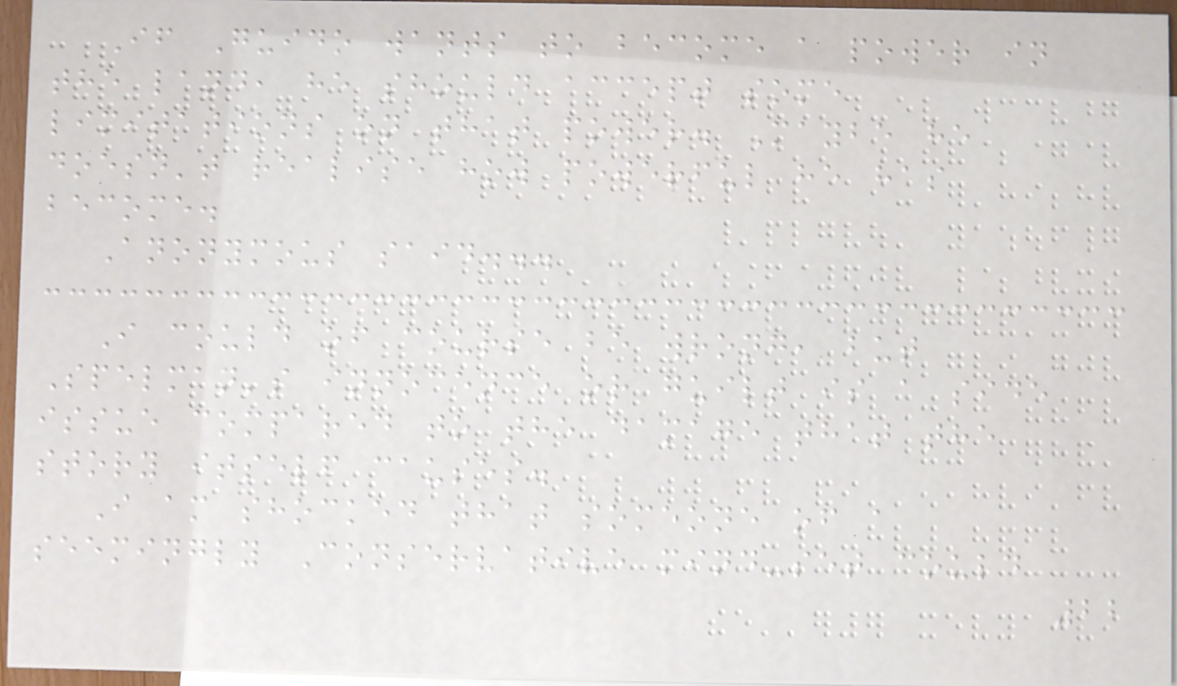If Guido wants to become a power in
the land, he should accept some
limitations on that power. Maybe he
doesn't realise how powerful he has
become.
Anonymous said...
I could of course be wrong, but
Spelman's innocence or guilt is a side
issue compared to the damage that the
story itself causes.
I am shocked that someone of a
seemingly Conservative mind-set could
22
